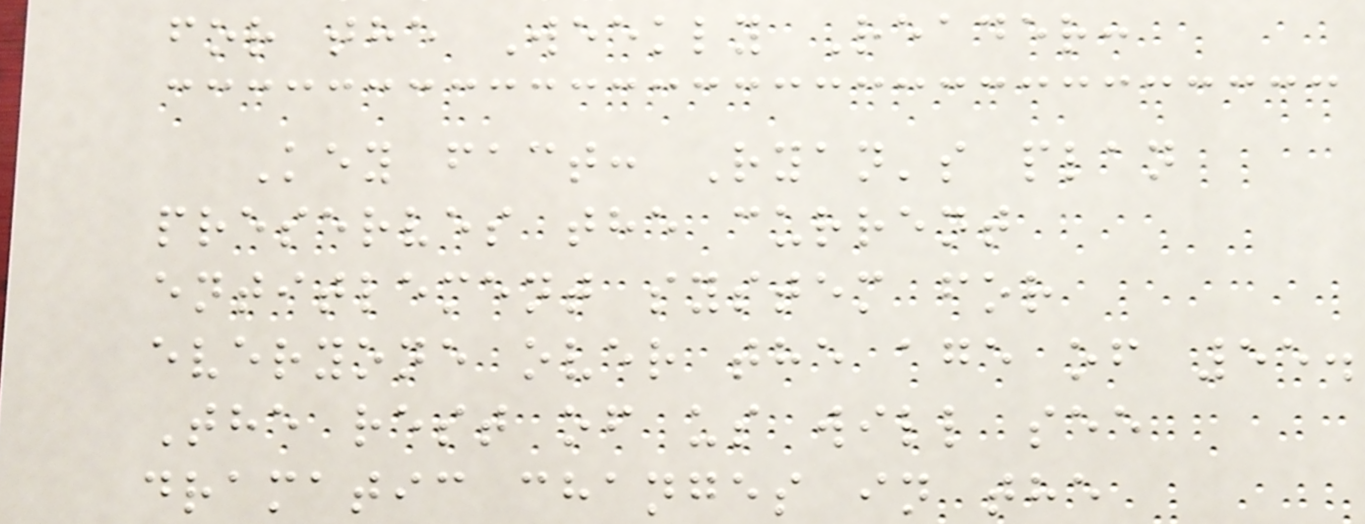for the Weekly Reader:
Key fact: Ryan's plan
preserves the current
entitlement system for
everyone over the age of 55.
The rest of us will see
dramatic changes in the
